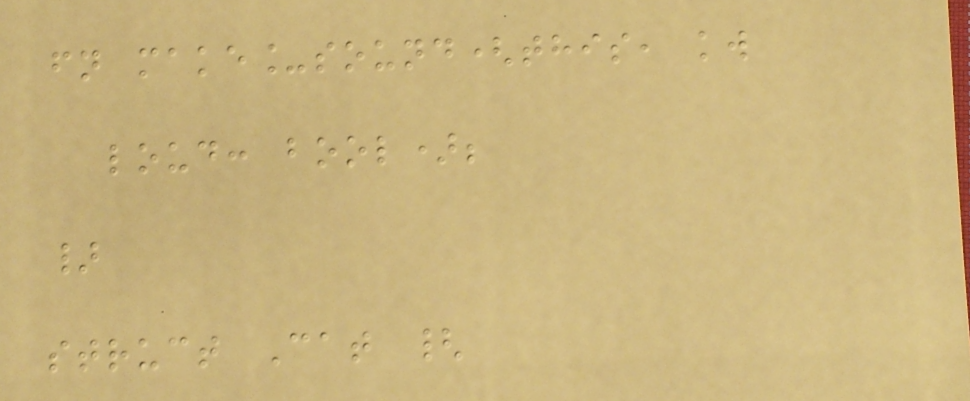fn make_sound(this, kw
loud: bool);
}
struct Cat {
